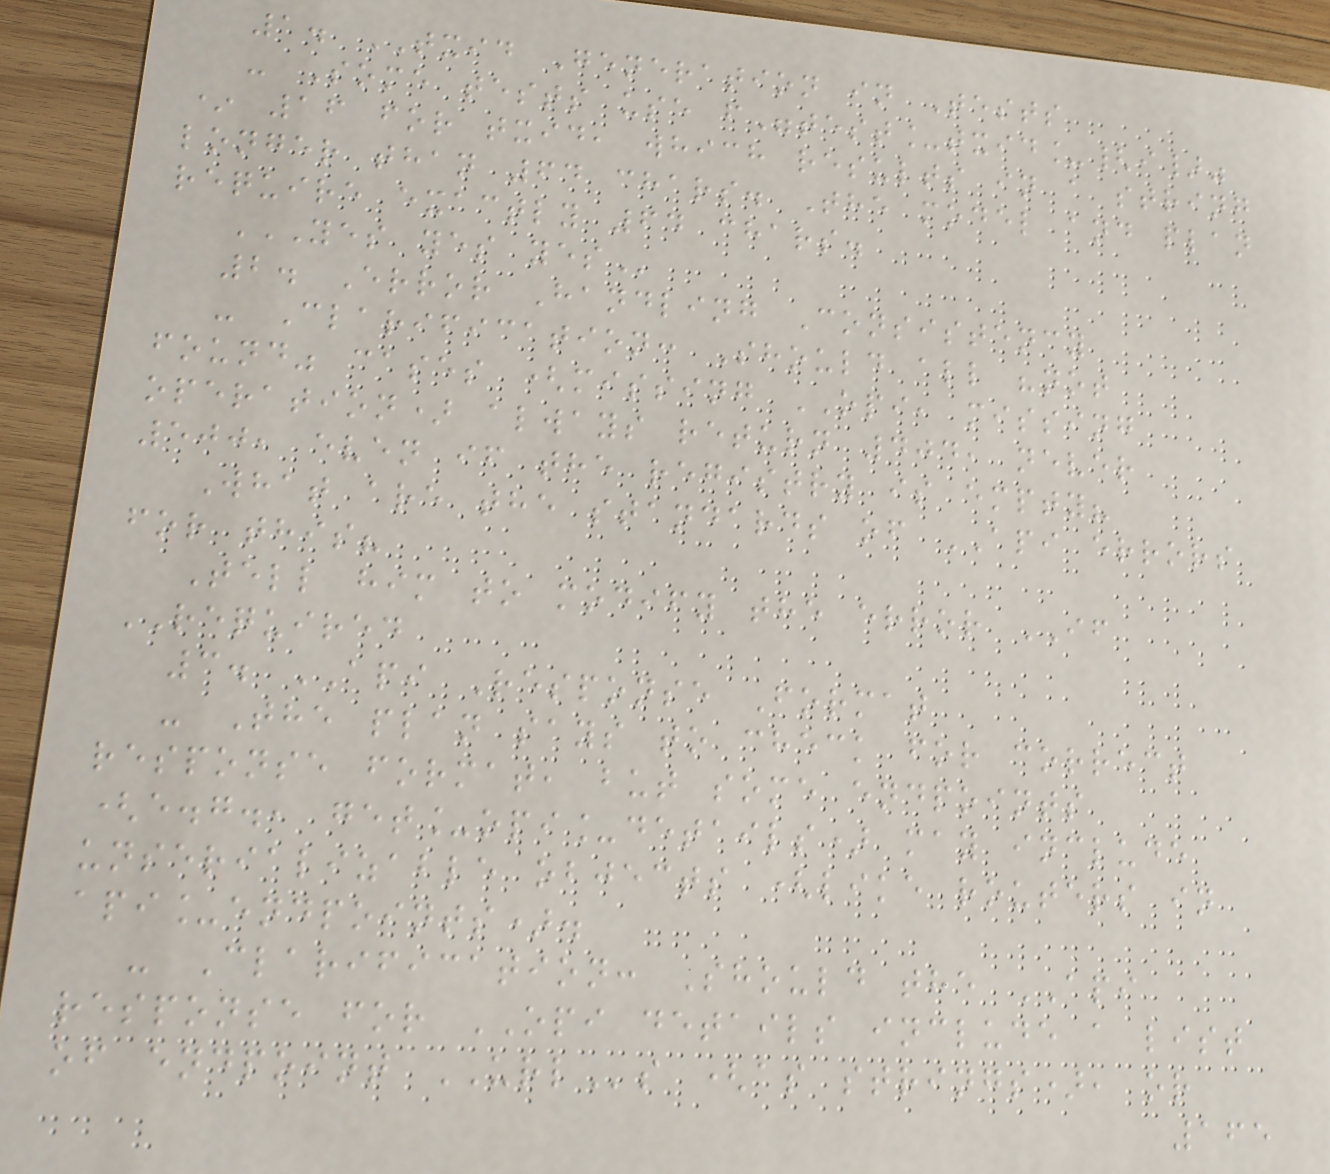1. TXID Generation in Tests
- Some tests use f"test_txid_{i}"
* 16 for txid, which results in a string
longer than 64 chars. The model and plan
require exactly 64 chars.
YES YES YES
2. Error Handling Consistency
- Clarification: Should all "not
found" cases (missing OPI, missing
operation) always return 404, never
500, even if the registry is empty?
What are the standards of API errors
for this?
Tell him to modify the error IF
REQUIRED
3. API Response Format
- The plan says to check for correct
response format, but some endpoints
(e.g., get_opi_details) may include
unserializable objects (like routers in
api_endpoints).
- Clarification: Should the API
response for OPI details include a list
of endpoint URLs (as strings), or
165
